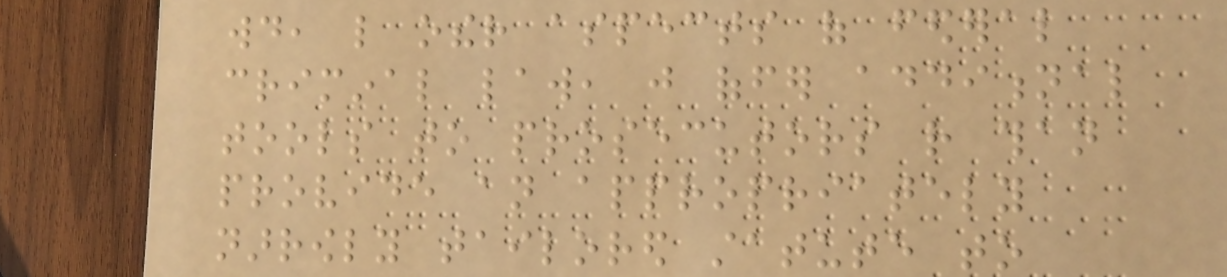would, like other aspects of federal
criminal law, just offer additional
tools to prosecutors rather than
provide an appropriately
narrowly tailored statute to
